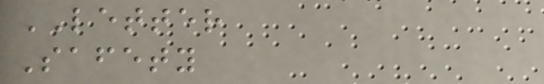LETTER
Safety
